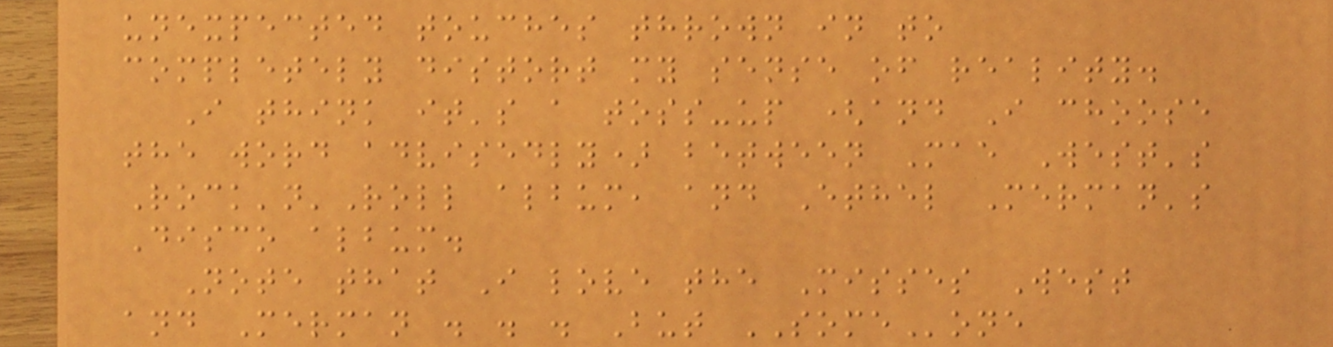unexpected touches thrown in to
completely distort my sense of reality.
I think it's a toss-up (and I choose
the word advisedly) between Mae West's
Rock'n'Roll album, and Ethel Merman's
Disco album.
Note that I love the Misses West
and Merman . . . But SOMEone
